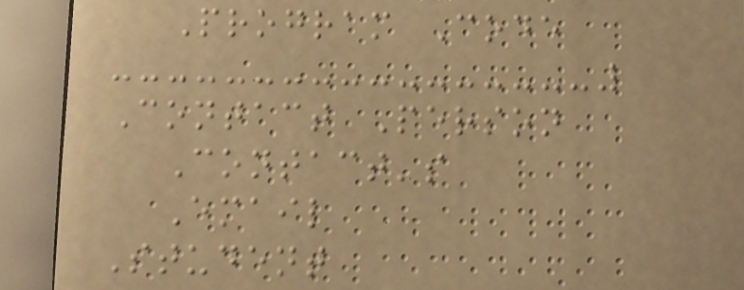Program Code
Contact Person
Contact's
Email
Student
